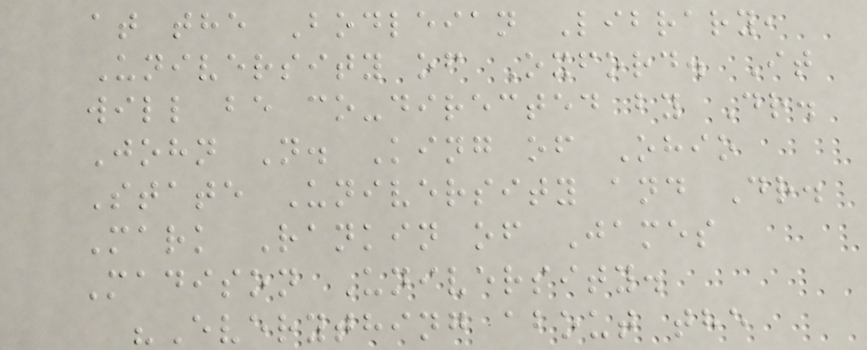at the Bodleian Library,
University of Oxford. It
will be co-directed by Dr.
John N. King of Ohio
State University and Dr.
Mark Rankin of James
Madison University.
"Everything about the
